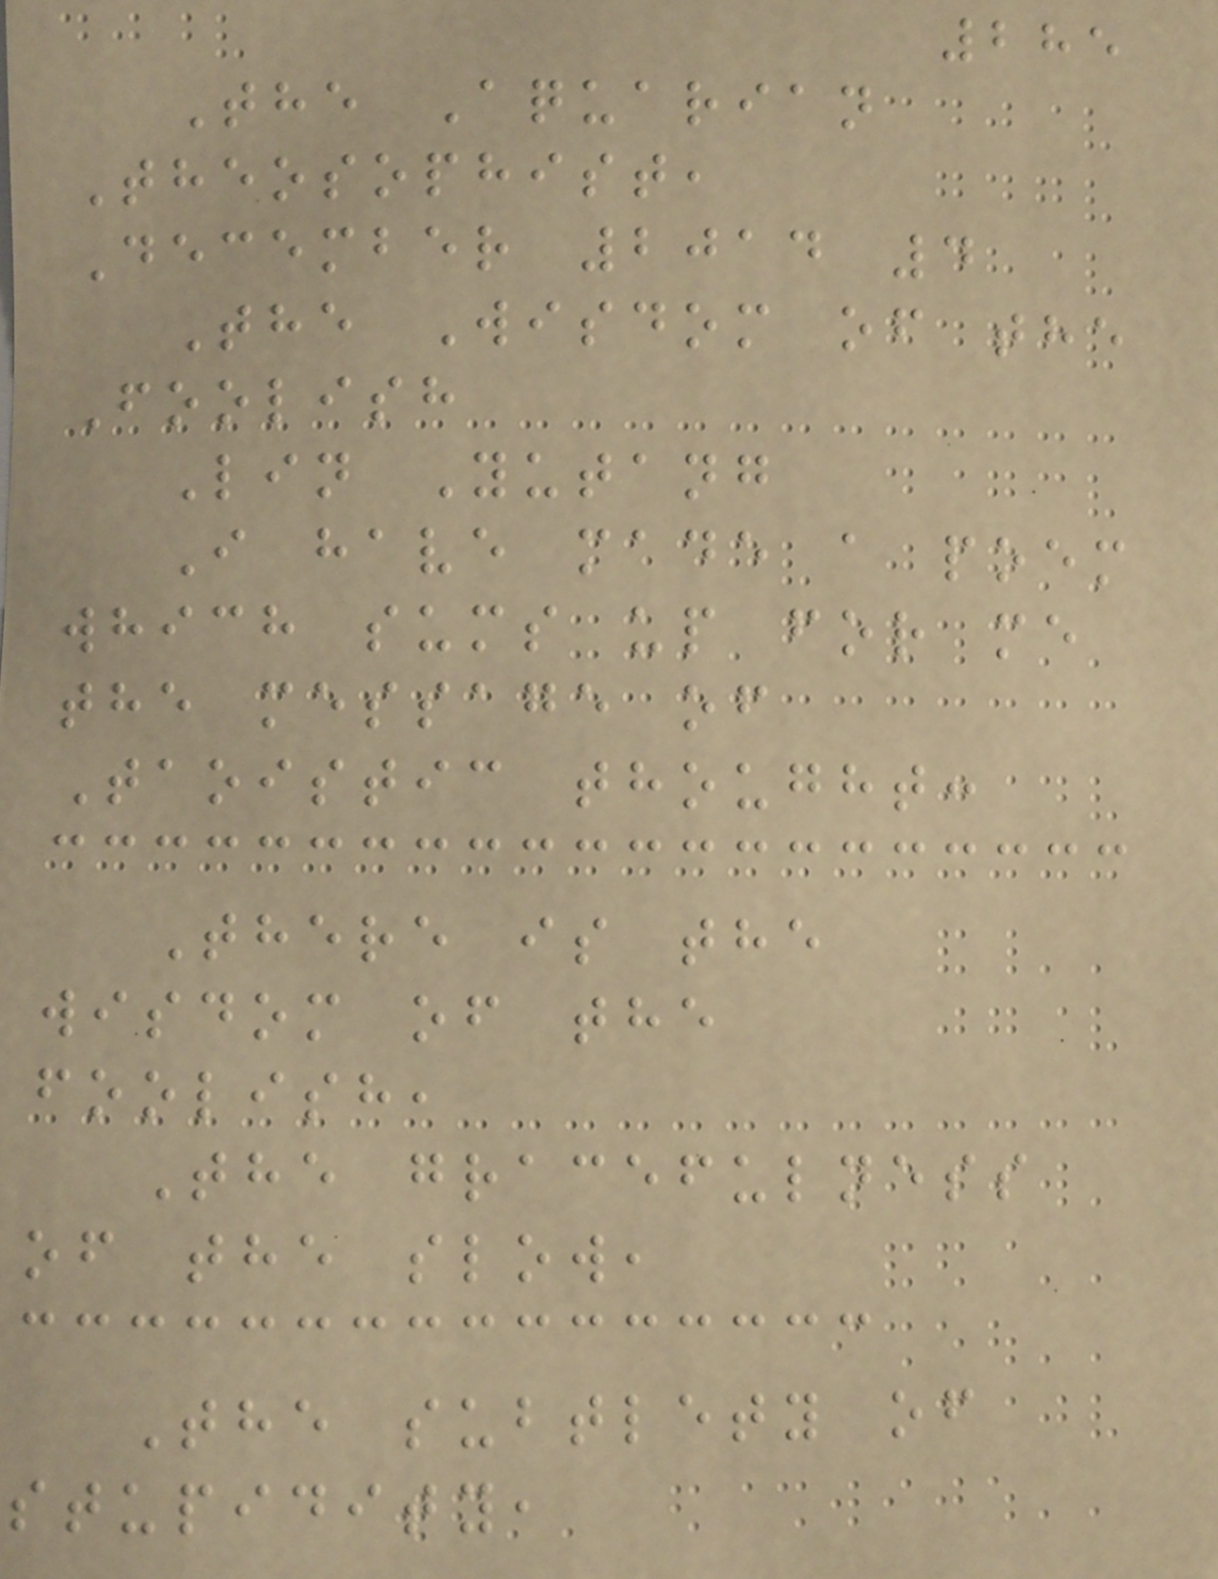285
The Aquarian
Theosophist,
December 2014 4
The Wisdom of the
Foolish
Lin Yutang
I have made a poem
which sums up for me
the message of
Taoistic thought:
There is the
wisdom of the
foolish,
The gracefulness
of the slow,
The subtlety of
stupidity,
